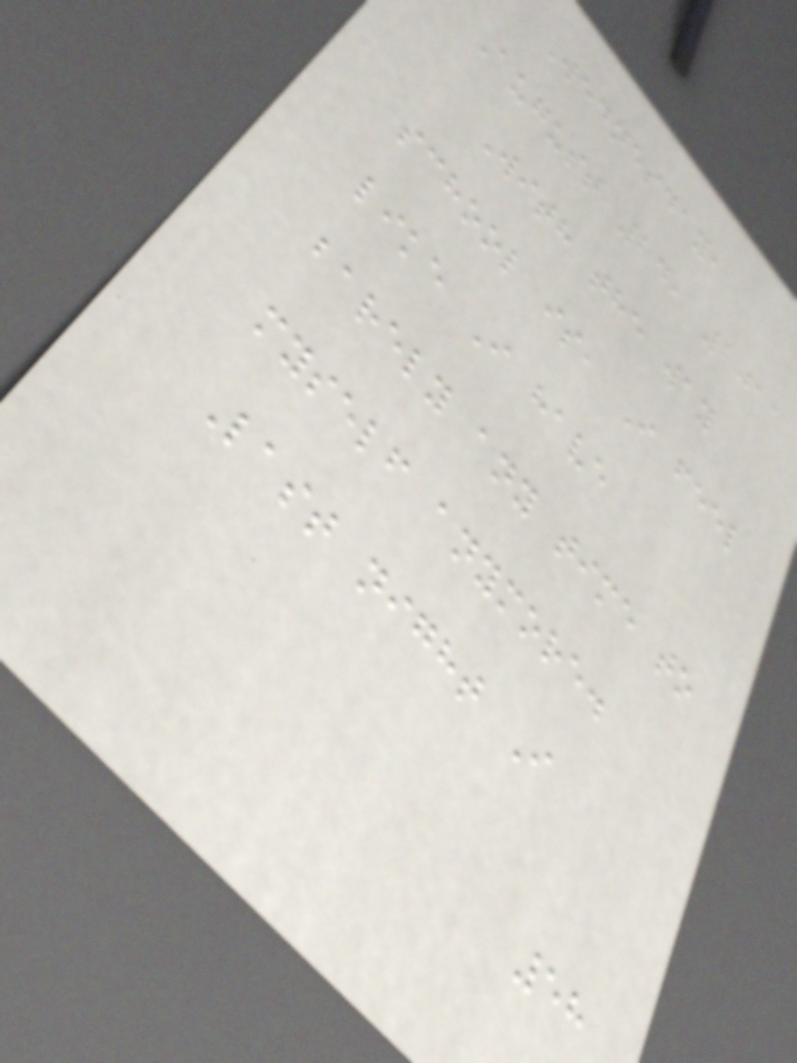Wednesday,
August 24, 2011
With the way
school is, I feel
like I have
barely any time to
myself anymore.
Last night I
58
